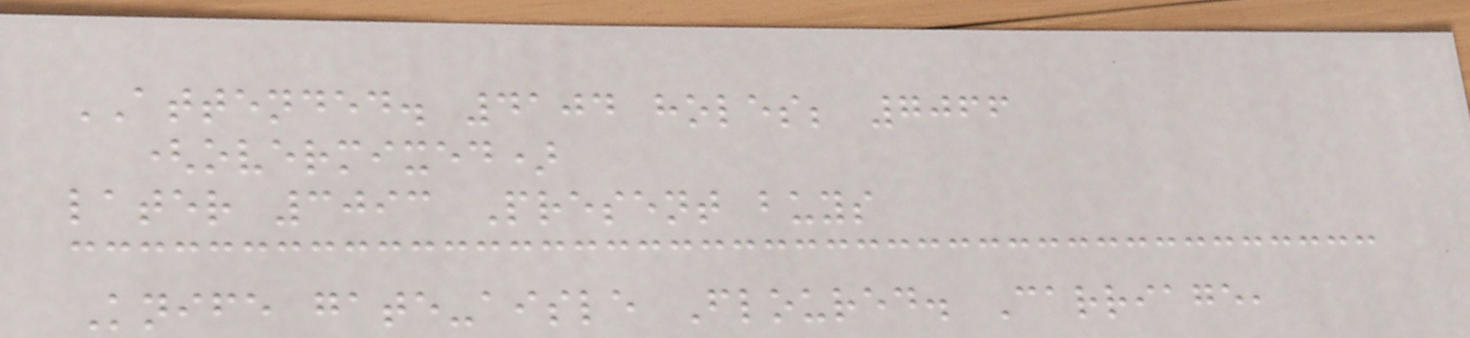ATTENDED. 4104 holes; 7066
(overmixed)
later 3093 Present buys
Knife gate-aisle Floured. Carriage,
